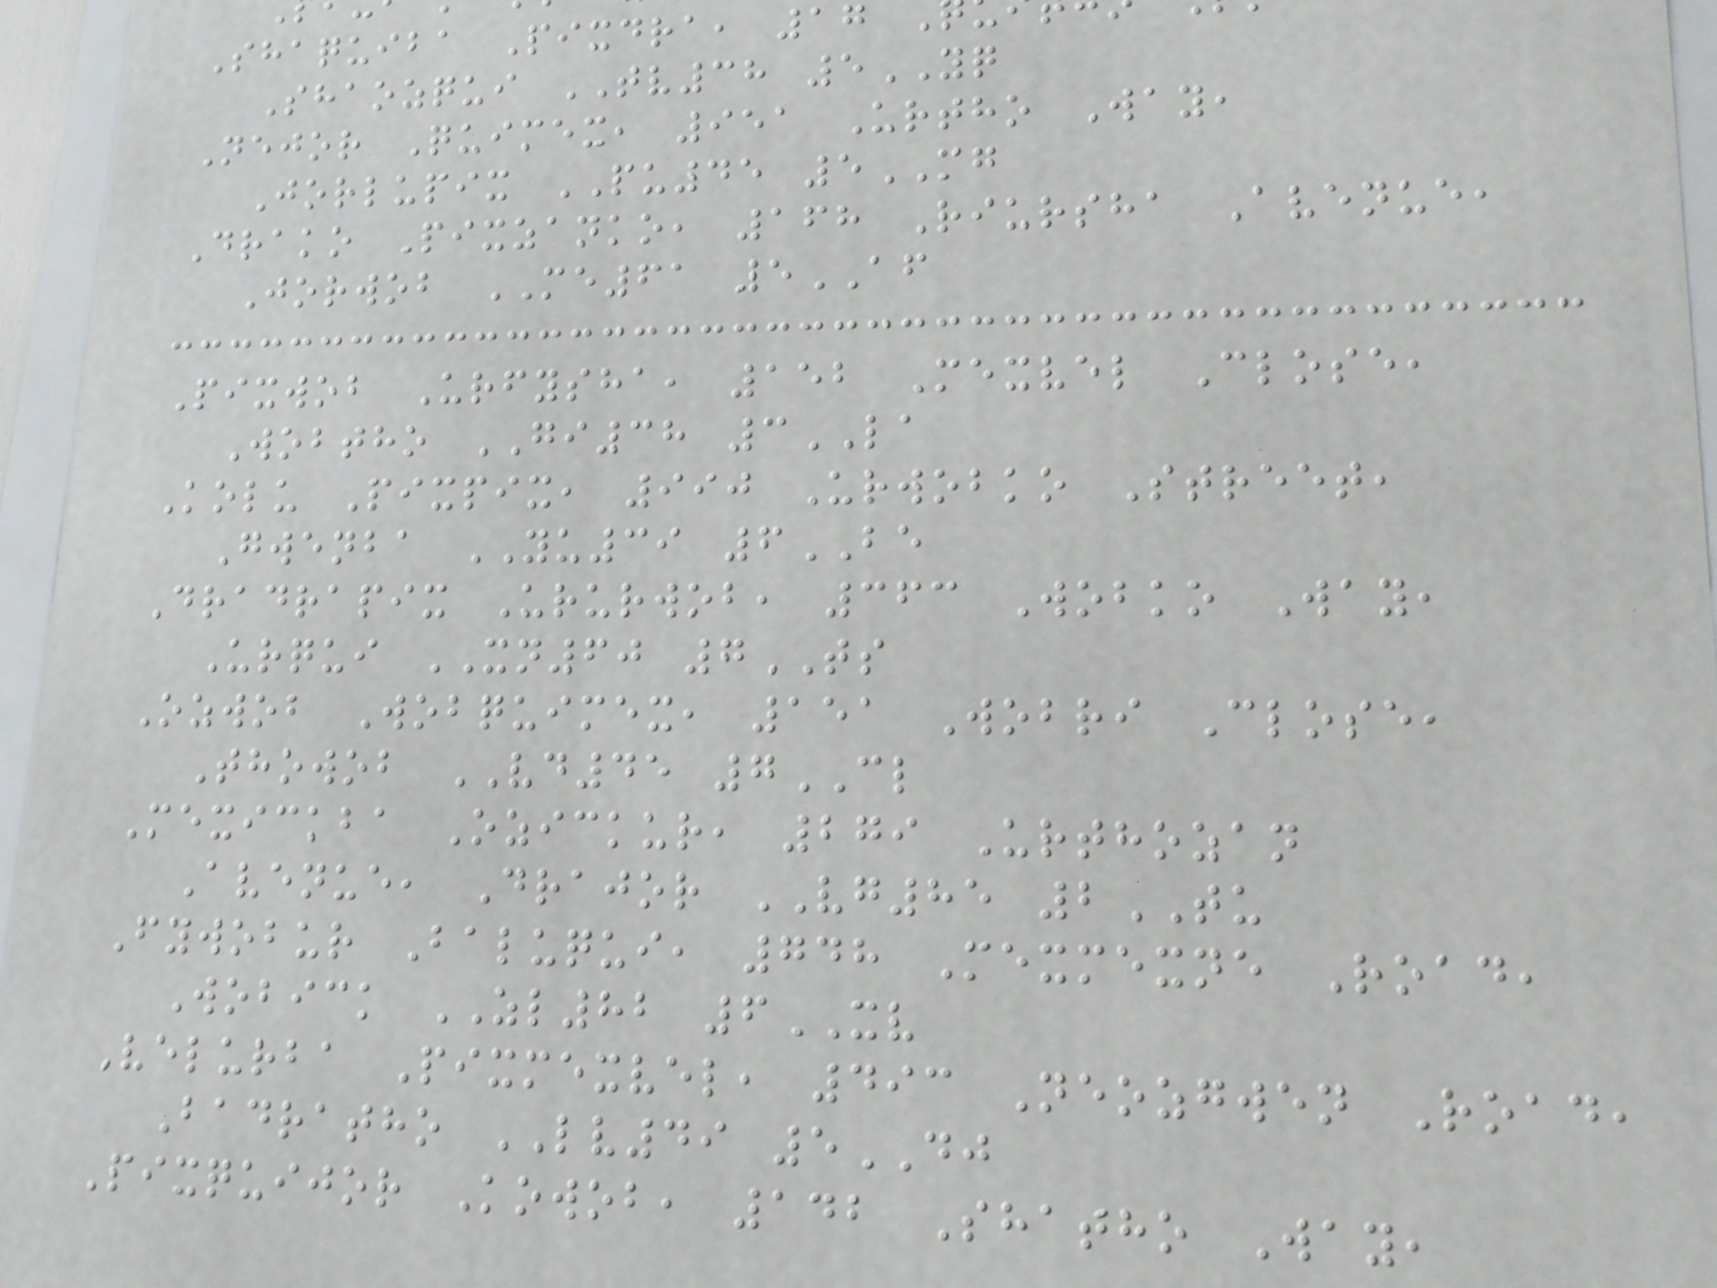Shaquiba Pixdra, 17
Shaozqui TV38 5YQ
Nejor Quimex, 951 Urtho Way,
Jorlupix PU45 5MG
Drako Pixzanko, 168 Riursha Avenue,
Jorwob ME61 5AF
Pixwob Urfysha, 152 Mexvel Close,
Wobtho GI38 3LA
Kolu Pixpix, 990 Urwobko Street,
Gwenba YU39 6BE
Dradrapix Ururwob, 363 Wobko Way,
Urqui XN60 7TS
Ozwob Wobquimex, 151 Wobri Close,
Thowob VD45 7CL
Mexickba Ozickur, 279 Urthozan
Avenue, Drajor VG85 2TU
Fywobur Baluqui, 748 Mexmexne Road,
Wobick ZL82 6XV
Velurba Pixmexvel, 493 Neozgwen Road,
Badratho LV49 5DJ
Pixquijor Kowob, 142 Shatho Way,
